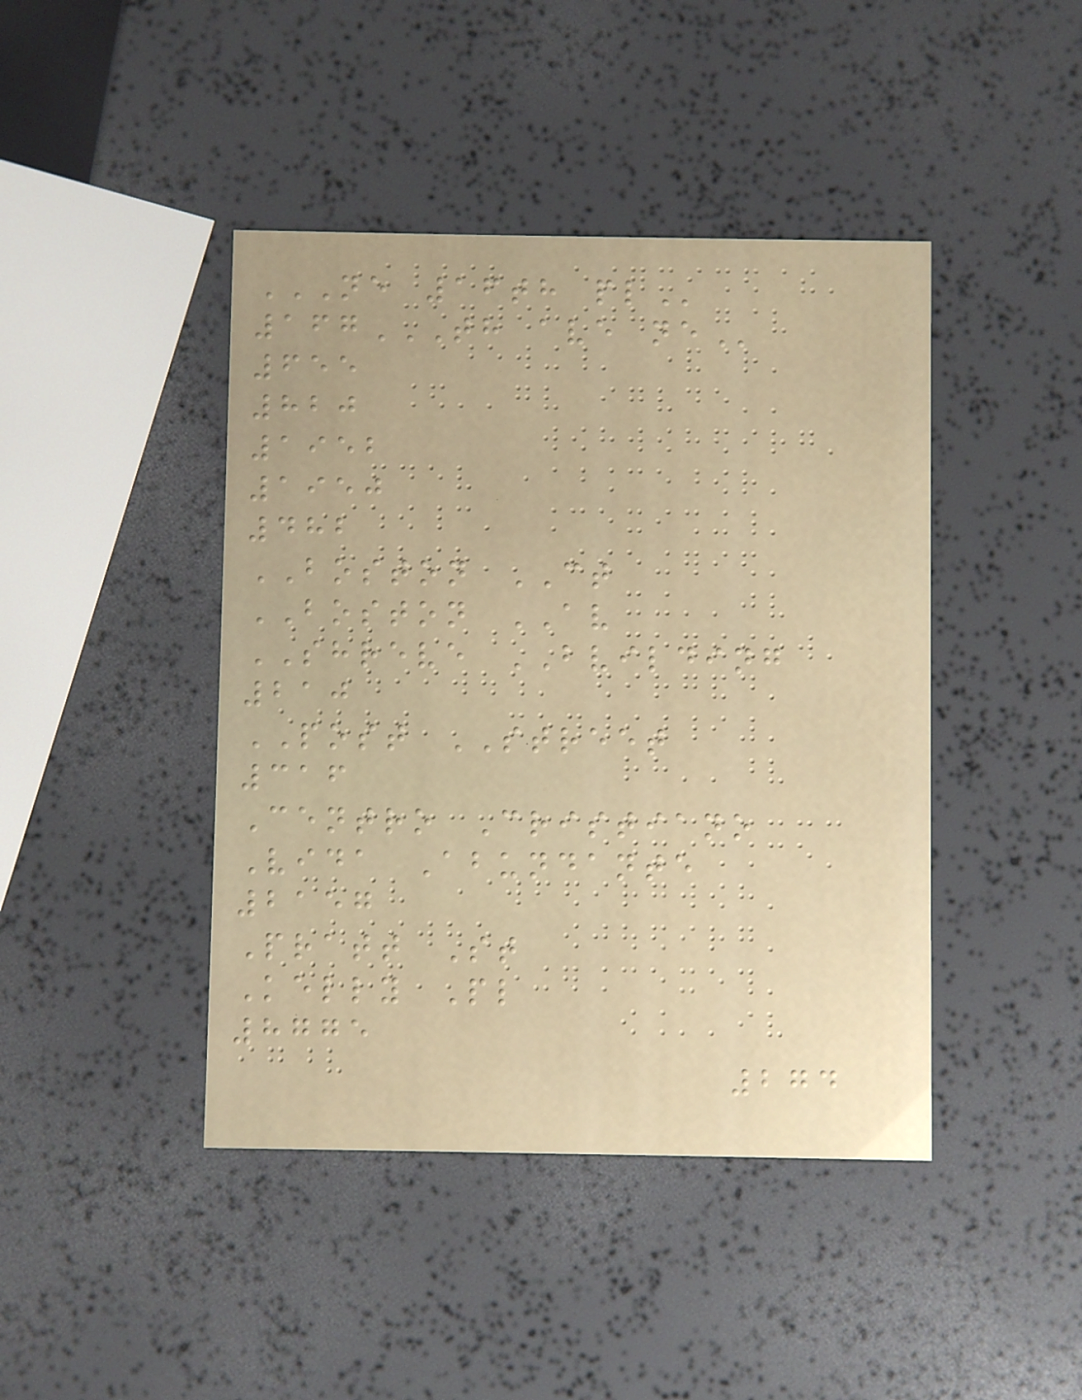NE 16TH PL
167TH AVE NE
655
820
1952
1950
482
BOSTON CT
BOSTON AV
SHREVE BVILDING
210
POST STREET
316
Centro Cristiano
Vida Abundante
2157
Pratt St
Kelly Pl
8775
274
